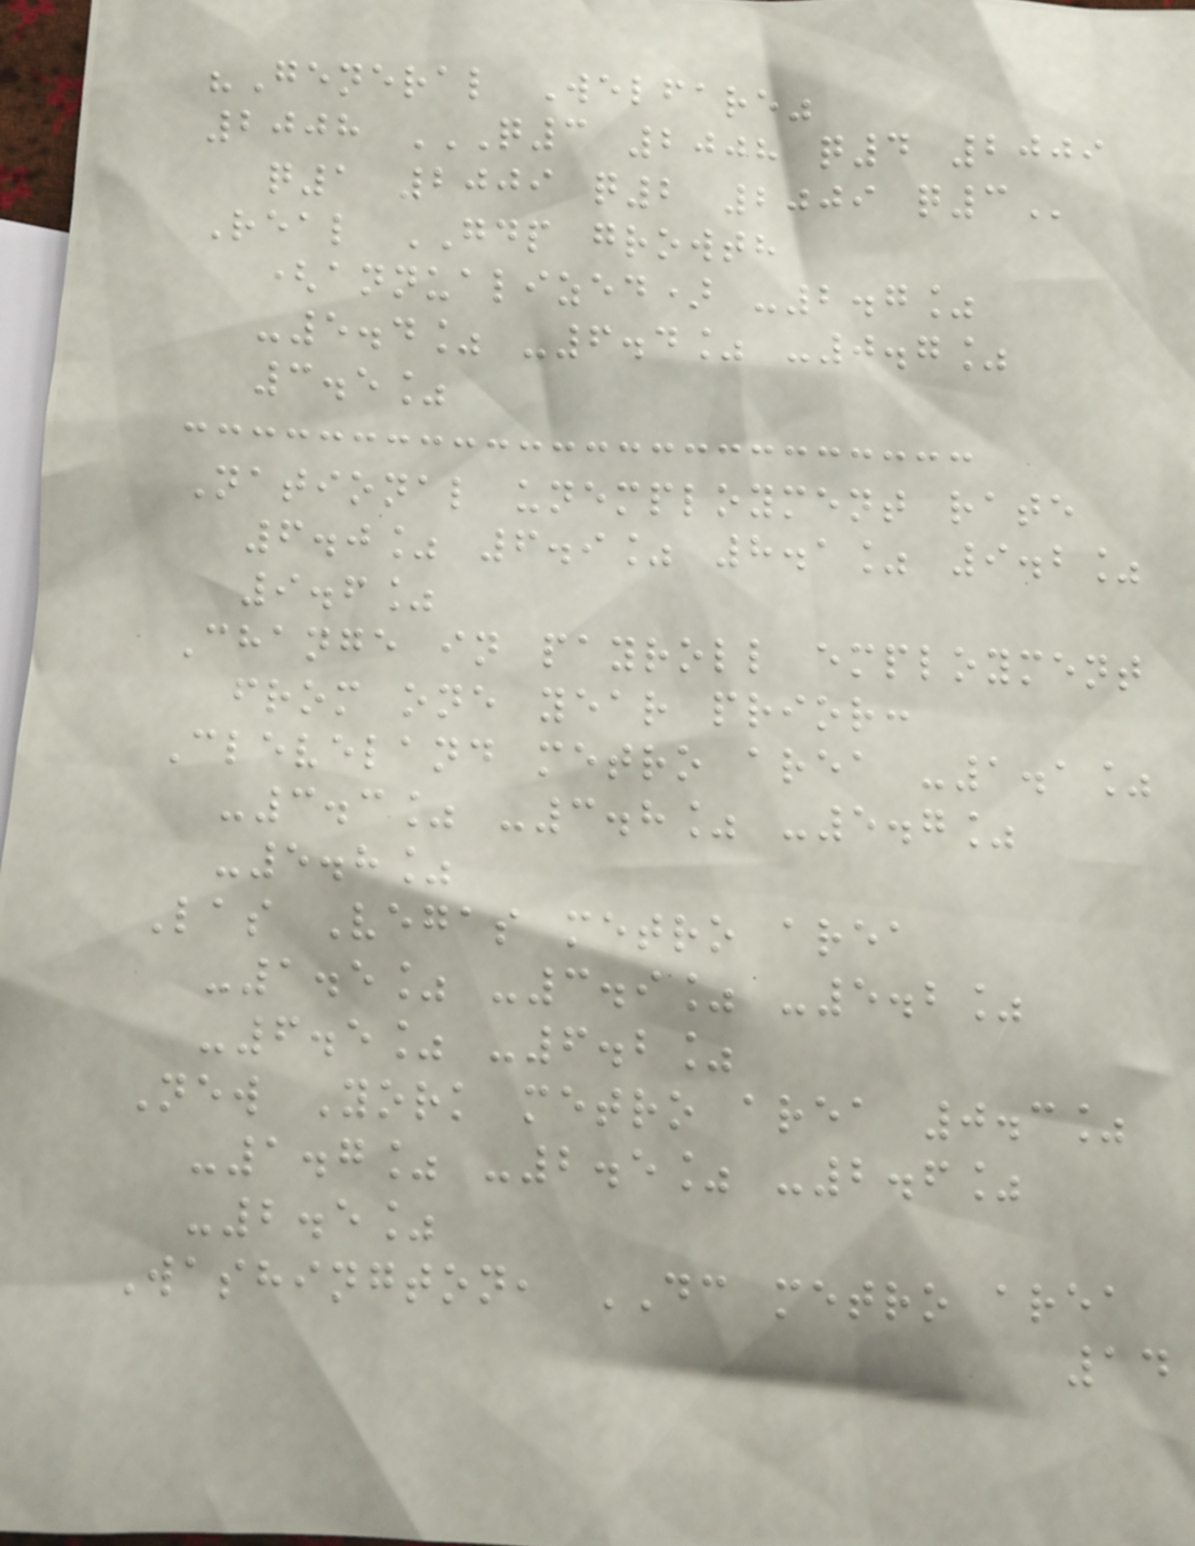"General Welfare"
2008 Q3 2008 Q4 2009
Q1 2009 Q2 2009 Q3
Real GDP growth
(annualized) -2.7%
-5.4% -6.4% -0.7%
3.5%
National unemployment rate
6.0% 6.9% 8.1% 9.2%
9.6%
Change in payroll employment
from one year prior:
Cleveland metro area -1.1%
-3.3% -3.8% -5.7%
-5.8%
Las Vegas metro area
-1.5% -3.9% -5.2%
-6.5% -6.2%
New York metro area 0.3%
-1.7% -2.5% -2.6%
-2.5%
Washington, DC metro area
14
